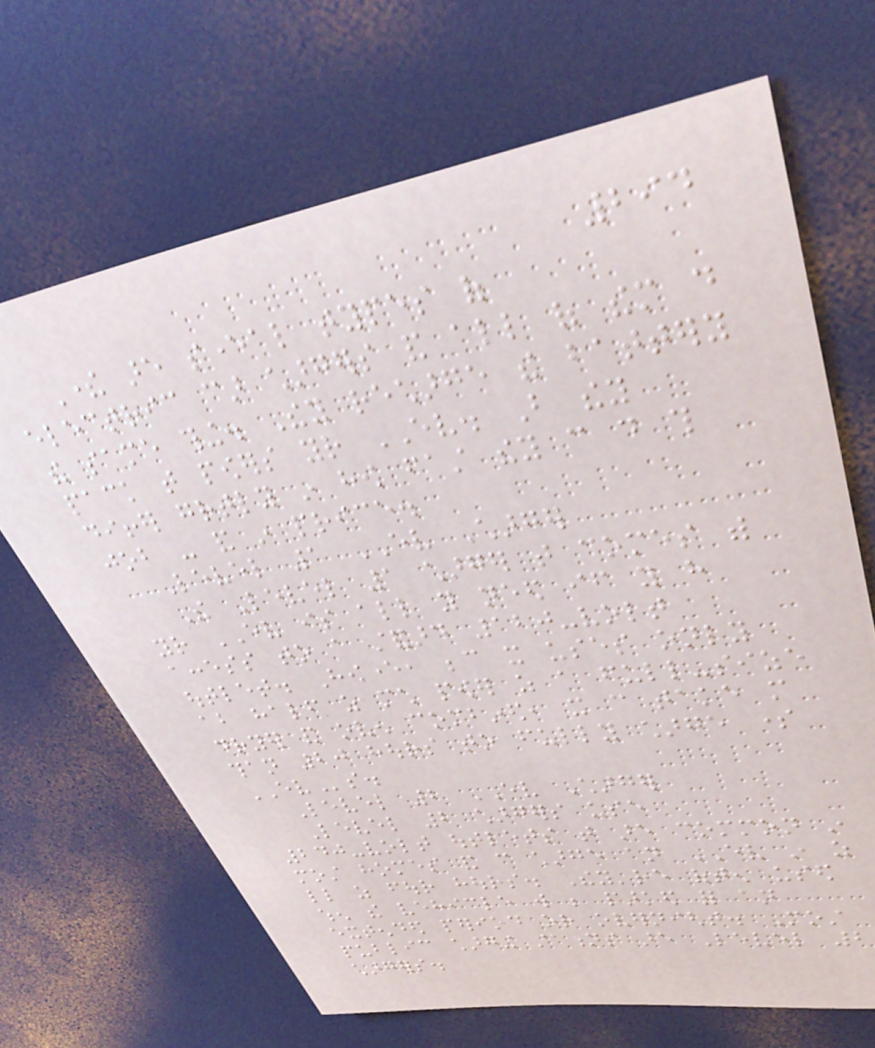294
There are several types of
electric car chargers and all of them do
the same thing. They recharge the battery
pack that powers your EV. But they
differ greatly in how fast they can do this
job - and in price.
Level 1 EV Charger
The Level 1 charger that comes with
your EV is all you need if you have
access to a standard 120-volt
outlet. However, because it uses only
about half as much power as a full-size
dryer and oven combined, it can take more
than 20 hours to fully charge some
EVs.
Level 2 EV Charger
Level 2 chargers use
240-volt outlets that are common in
most homes and can charge an EV in as
little as four hours. They're often used
when the vehicle will be parked for an
extended period or overnight. Most
public charging stations are Level 2
chargers.
